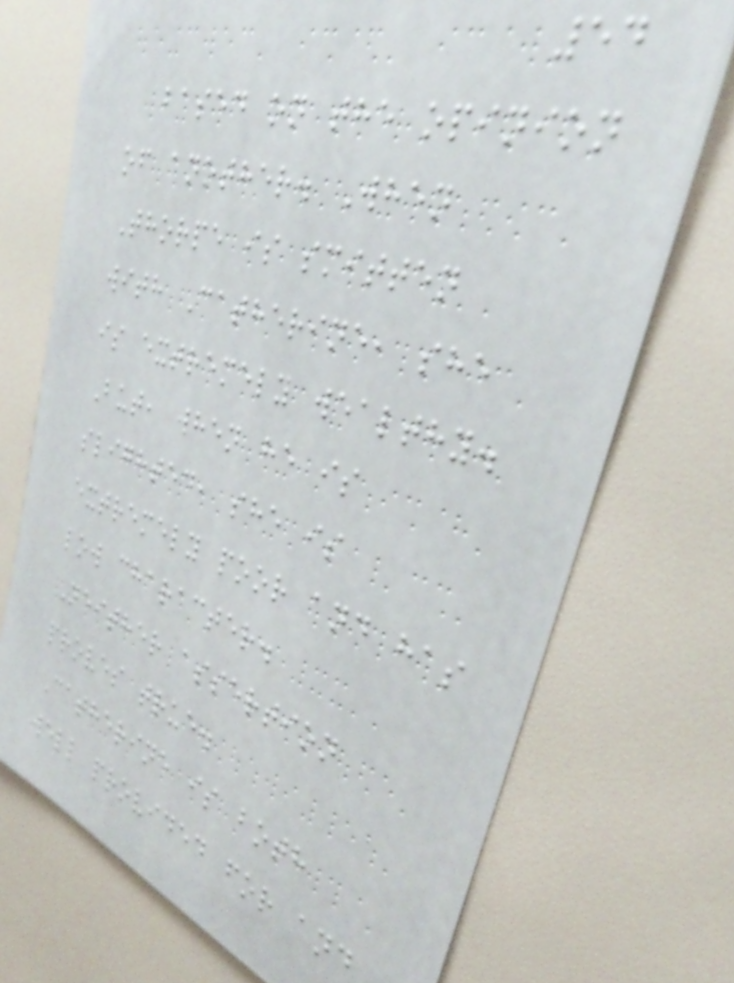54
based on the opinion
of another. When
Thorpe is smitten
with Catherine, she
is extremely wealthy.
But, when he is
slighted, she is
extremely poor and has
low character.
Neither assertion
proves true.
Catherine is both
well provided for and
